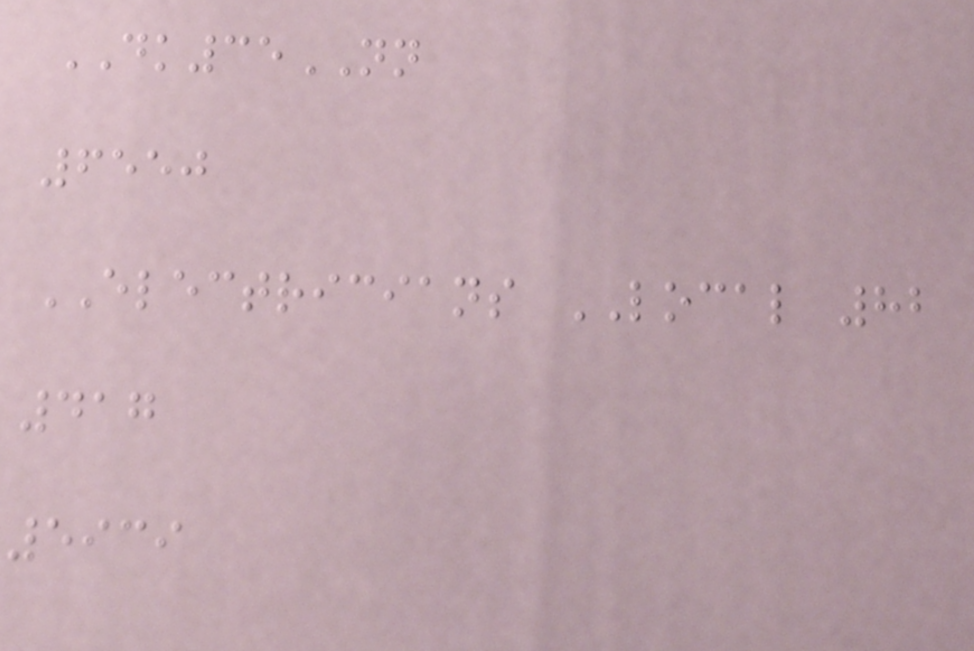DK35NN
6550
ELECTRICIANS LOCAL 82
417
5939
